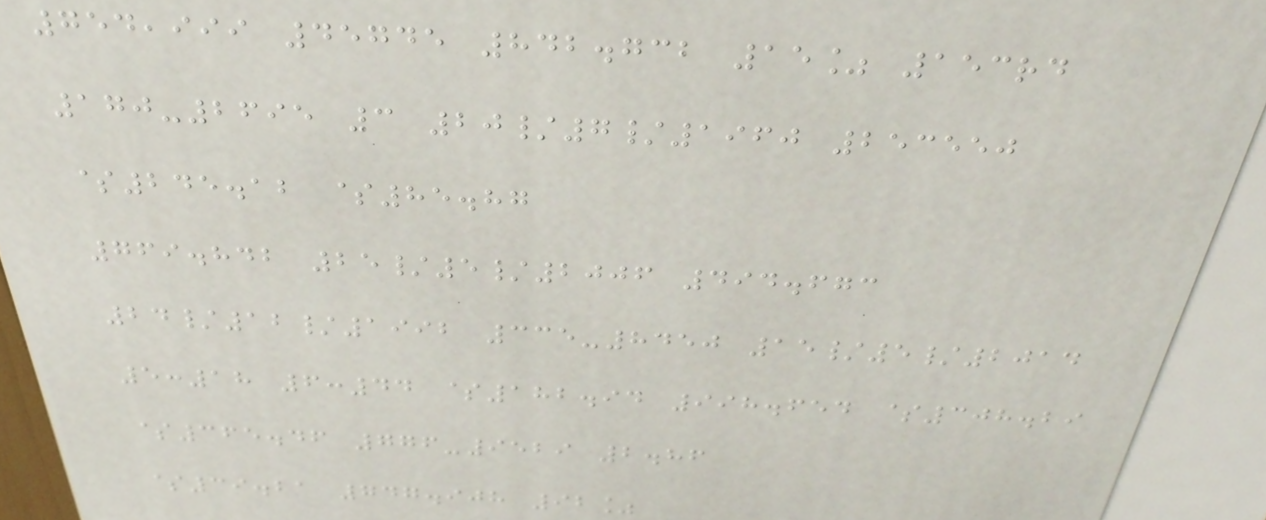754,999 45745 842.732 15% 153rd
170-2695 3 20/7/1960 253550
$245.12 $85.87
769.842 25/5/2006 494.673
24/12/1992 335-8450 15/5/2014
5:18 6:44 $182.94 998.654 $308.29
$365.46 776-9529 2.86
$39.21 747.908 92%
